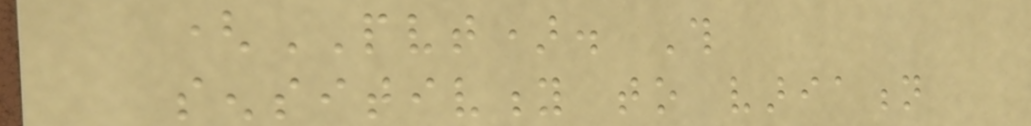(PVT). This
sensitivity to variation
